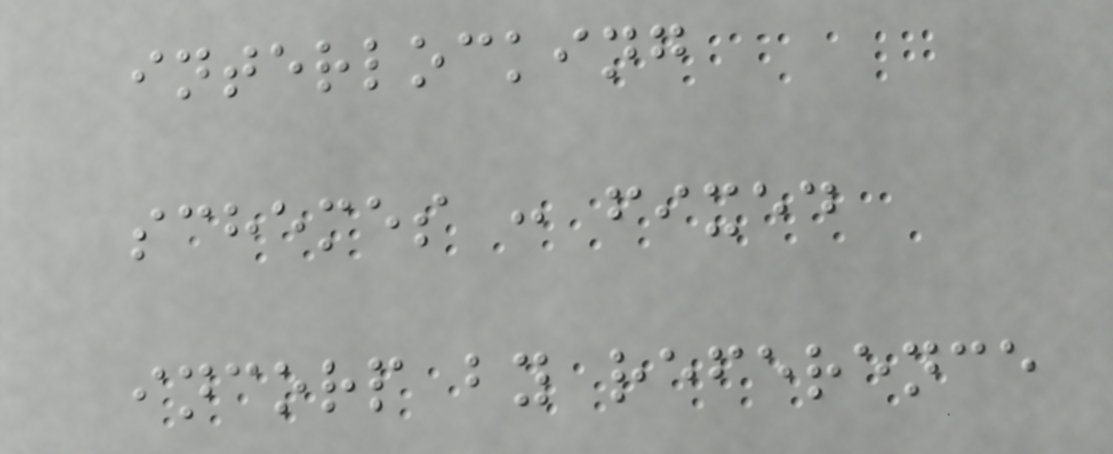interlocking
schemes : fixed
incorp by reference
